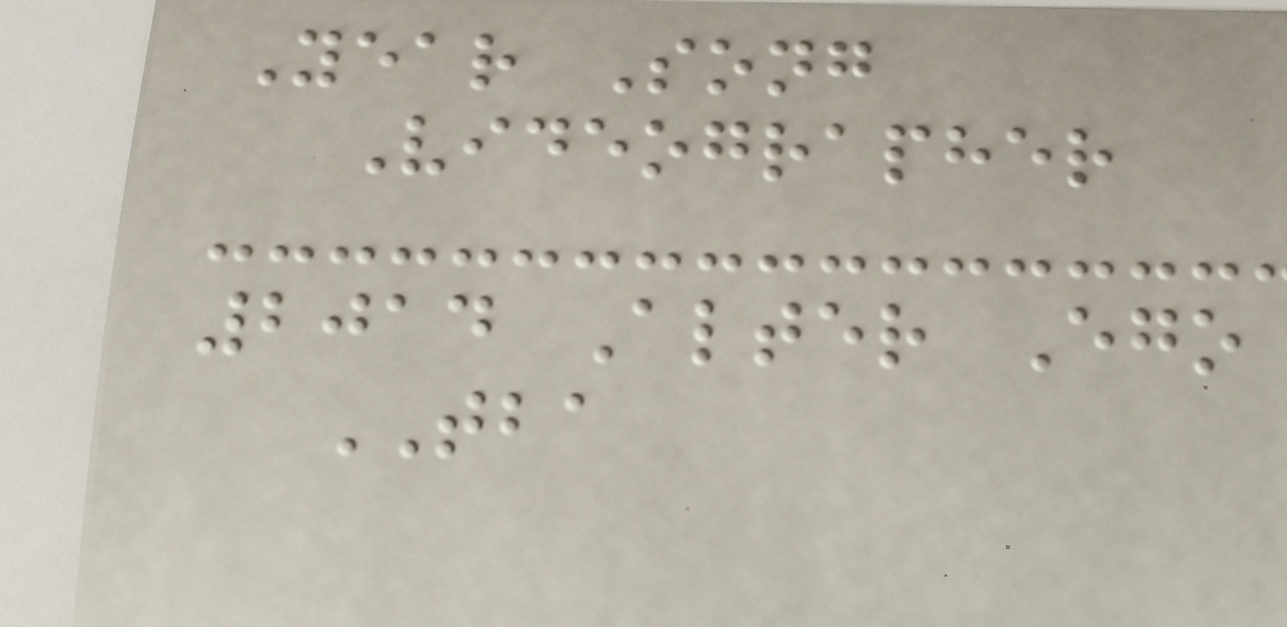Year Song
Videographer
2014 Alter Ego
TBA
